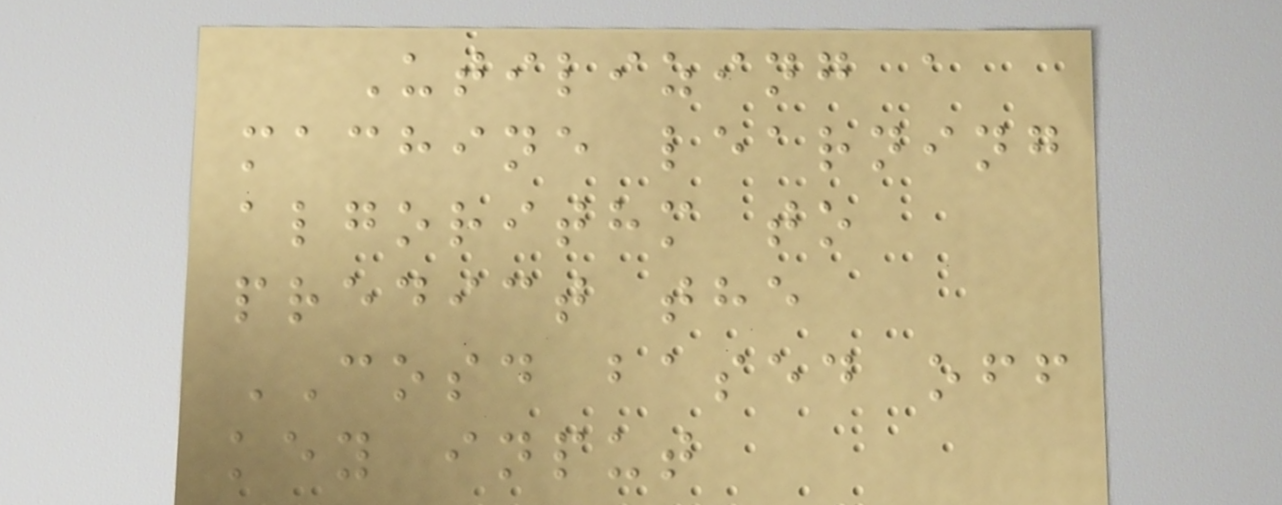Utilizing a
machine learning
algorithm to
predict the
COSD based off
key input
